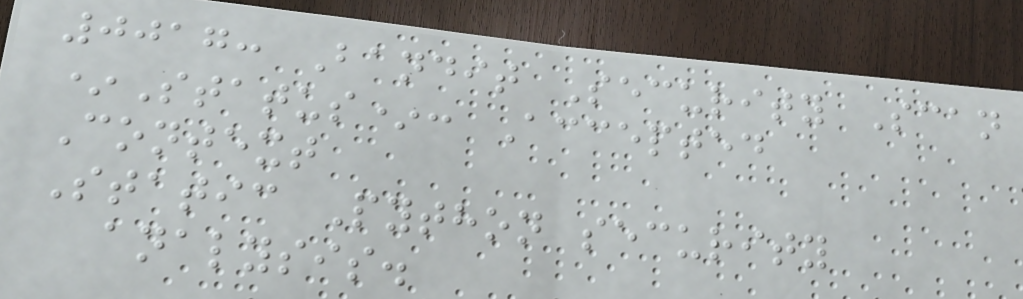0017: Bandit Security Scan
*Status*: Accepted
Context
Static Python security
analysis.
